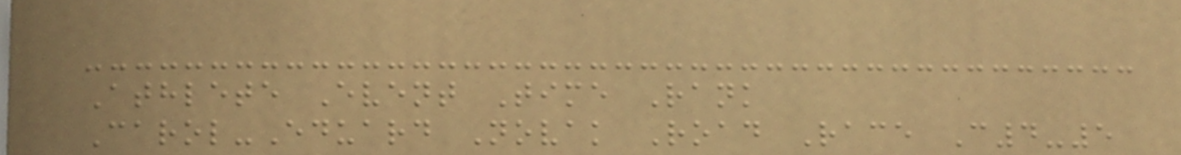Athlete Event Time Rank
Carol-Eduard Novak Road Race C4-5
